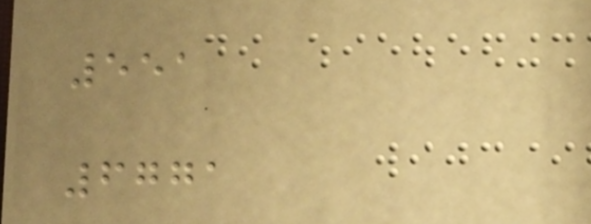551
6771
